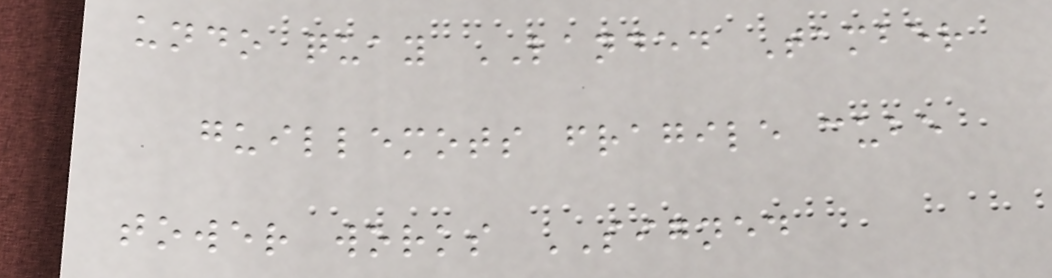undo quay LANDED Tamber
guillemots fragile cube
tower works SIGNED
